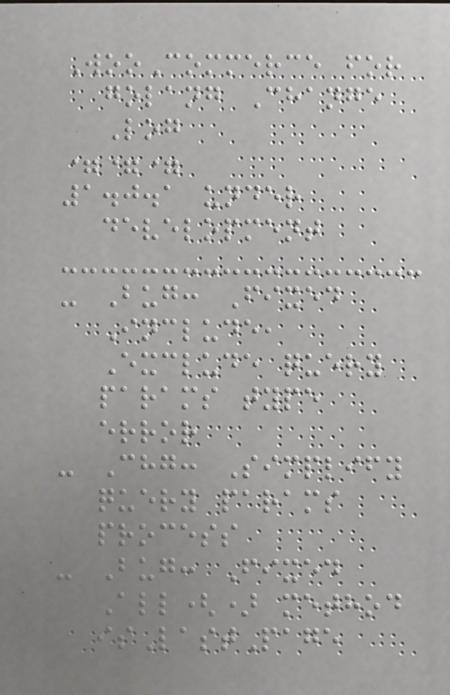WooCommerce for
golang Change
Log
===
1.0.1 under
development
- Bug: Fixed
Include,
Exclude query
params type
error
- Chg: Simplify
query params
process
- Bug: Fixed
All() method
isLastPage
